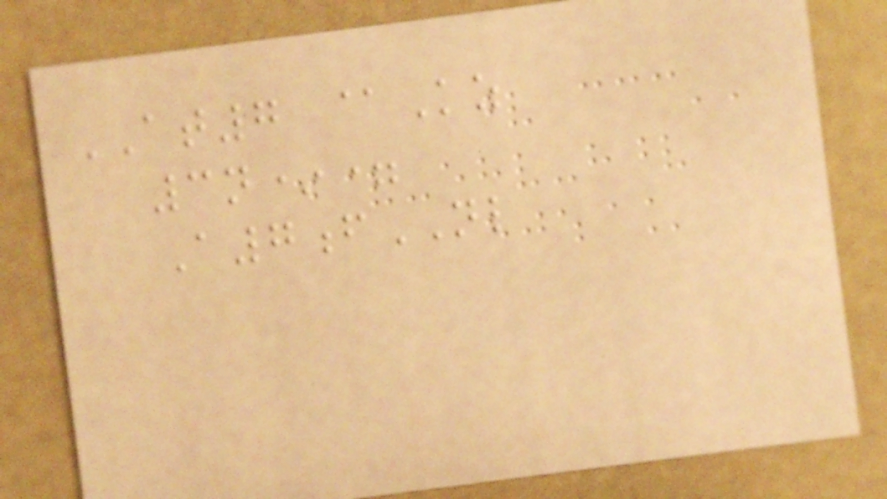AT7 @Kz
3n*=
A7fNL
